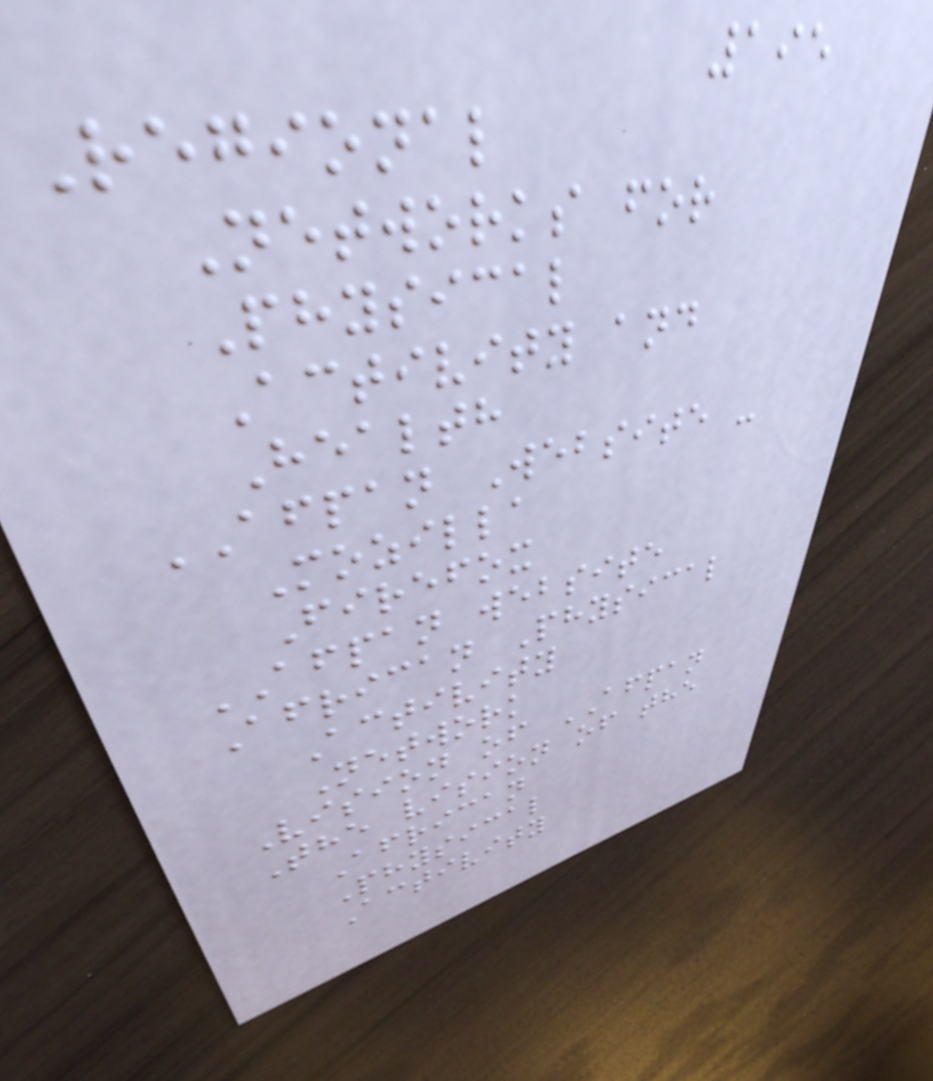195
Regional
Networks for
Physical
Activity and
Health
AFPAN Website -
Mozilla
Firefox
AFPAN website
African Physical
Activity
Network
Vision of AFPAN
The vision of the
African
Physical
Activity
